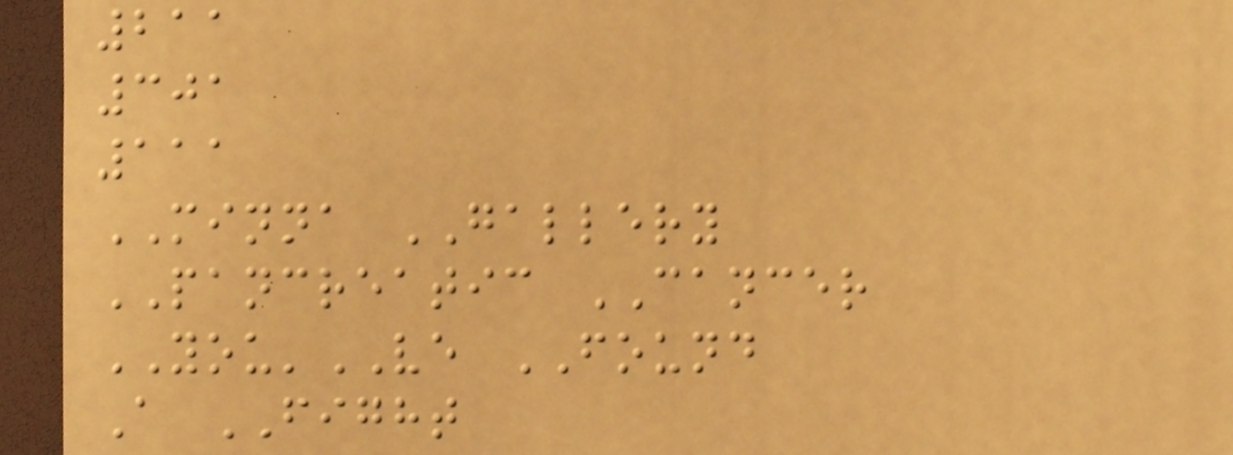211
301
111
MINNA GALLERY
PANCREATIC CANCER
YOU'VE FOUND
A FIGHT
